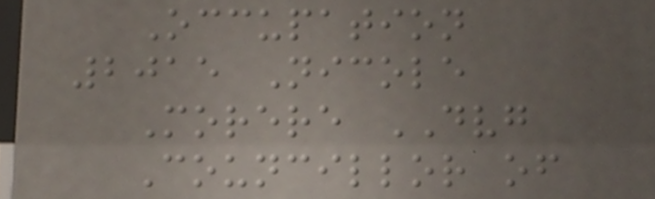Occupation
2015 Nicole
Morere DVG
Councillor of
